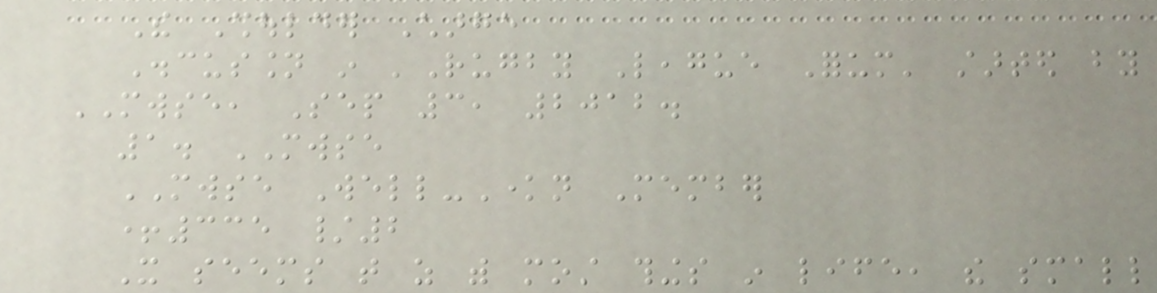The Shoulder Charge
Discussion in 'Rugby League Forum' started by
MWSE, Sep 3, 2012.
1. MWSE
MWSE Well-Known Member
+335 /2
It seems that as with most things in life, the small
